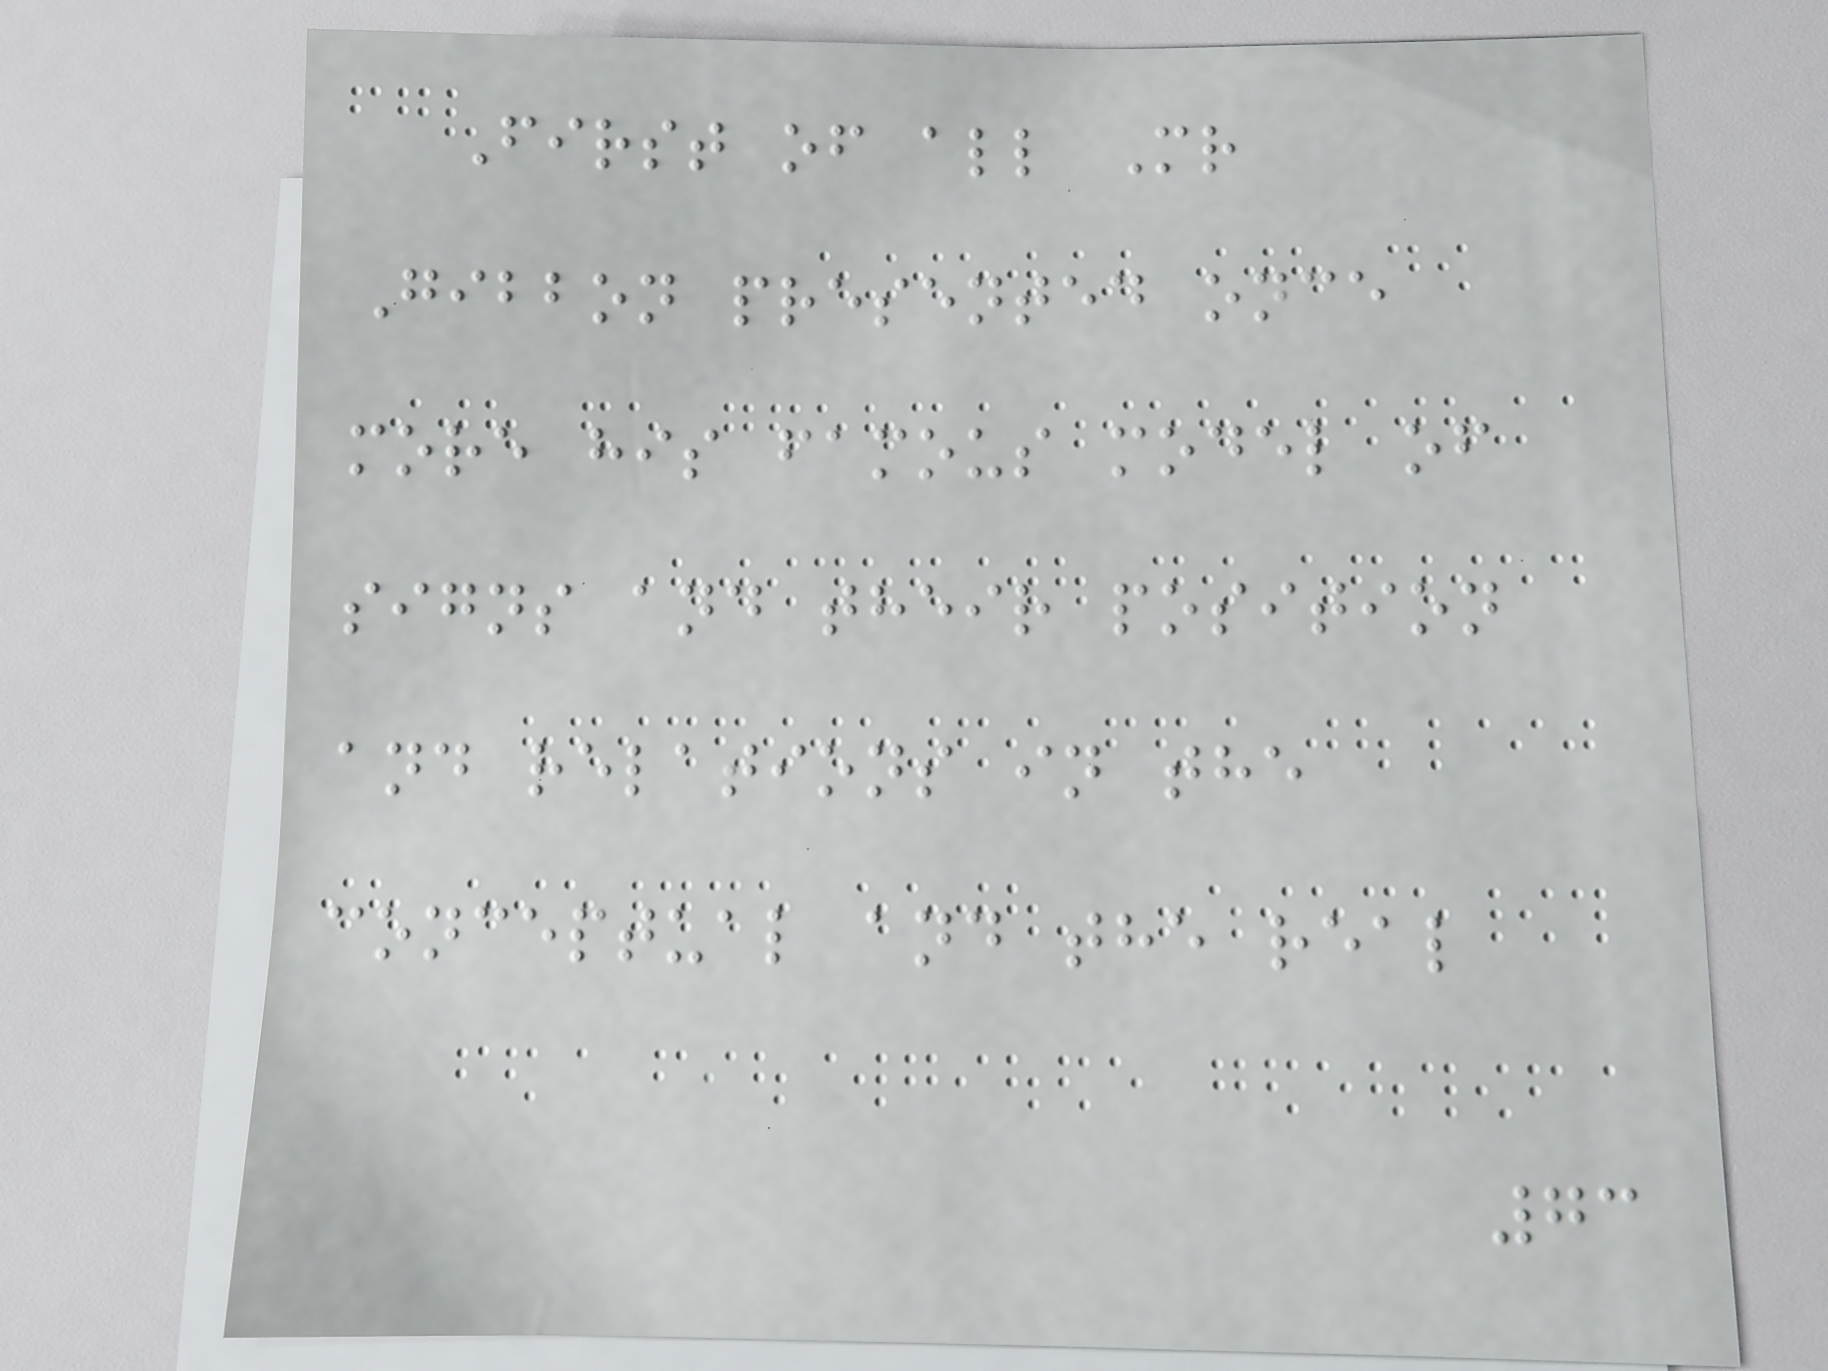First of all Mr
Gibbon presented once
more his famous model of
signs and their position
and relations in the
conceptual and the real
73
